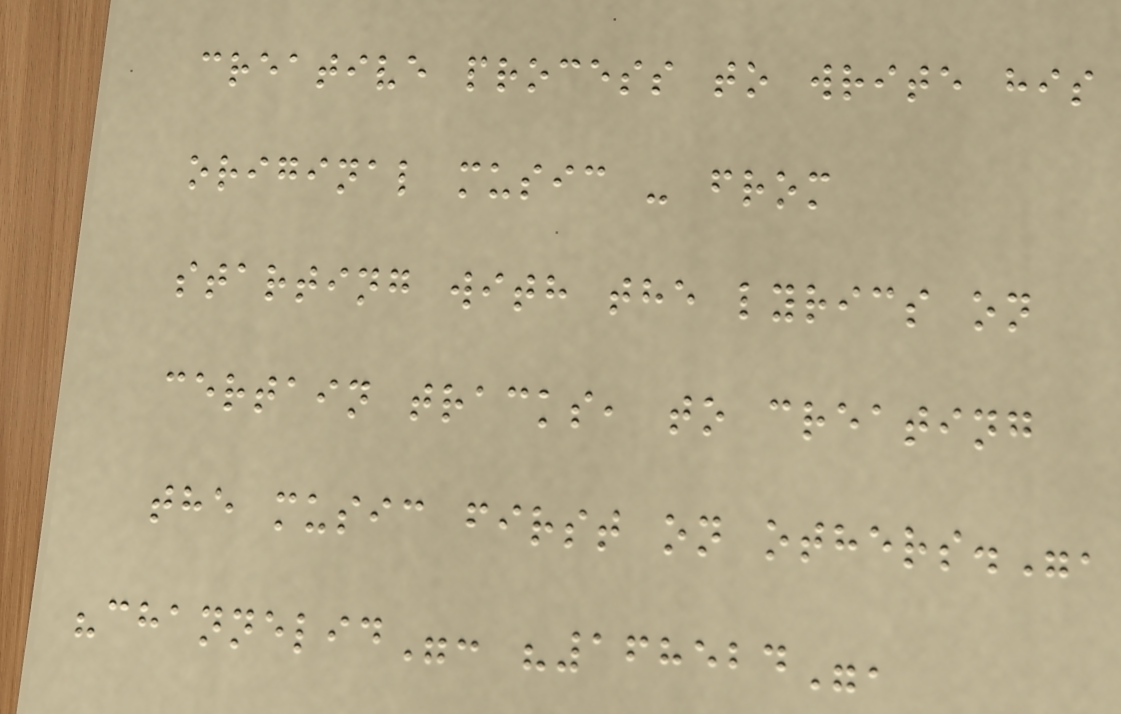creative process to write his
original music - from
starting with the lyrics on
certain tracks, to creating
the music first on others.",
"channelid": "168524",
